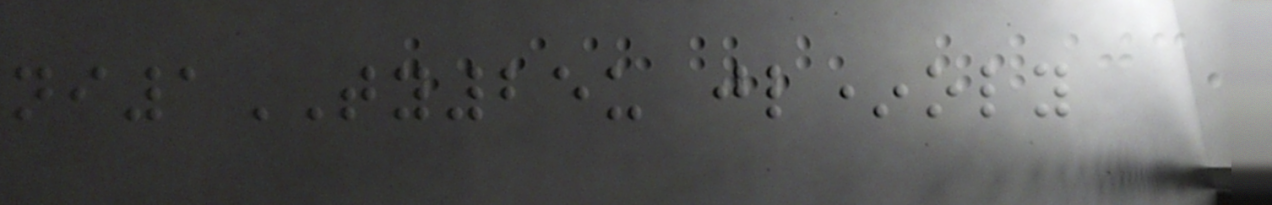ni1TY25u jl*oly
